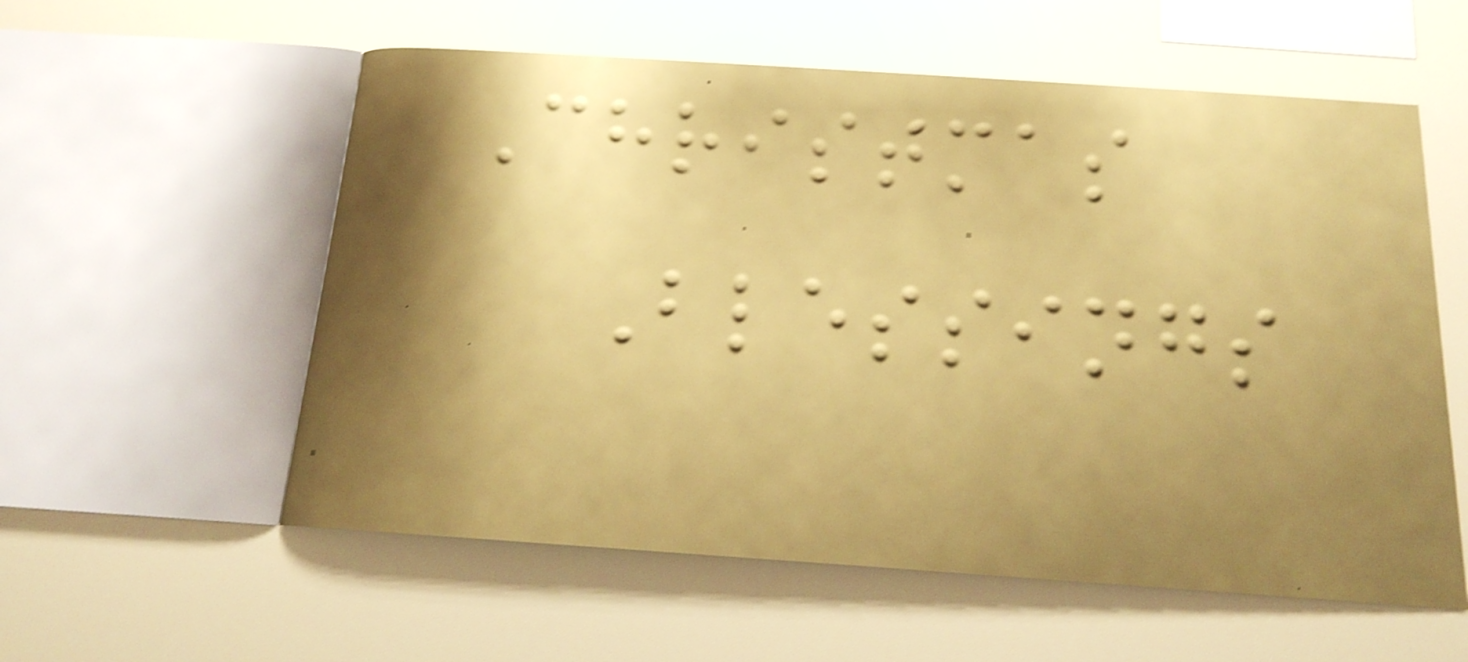Christmas
Blessings
